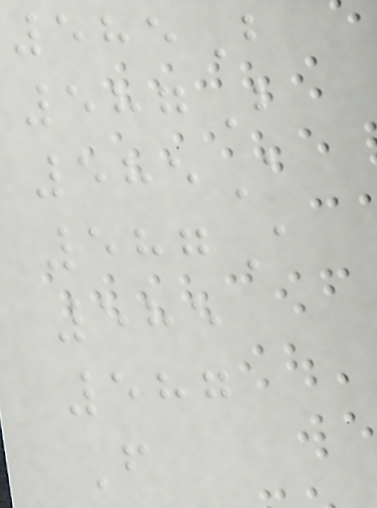585B
587B
585A
587A
585
587
F
